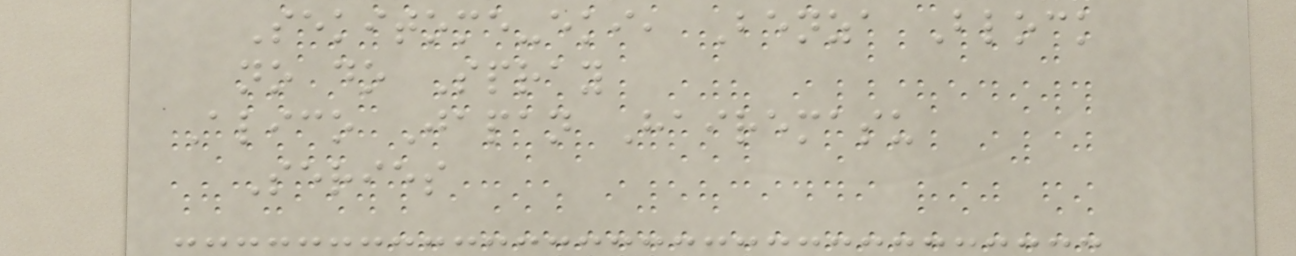Sekitome-eki, Benza Block
no do Spray
Alico Japan Hairemasu
Series
